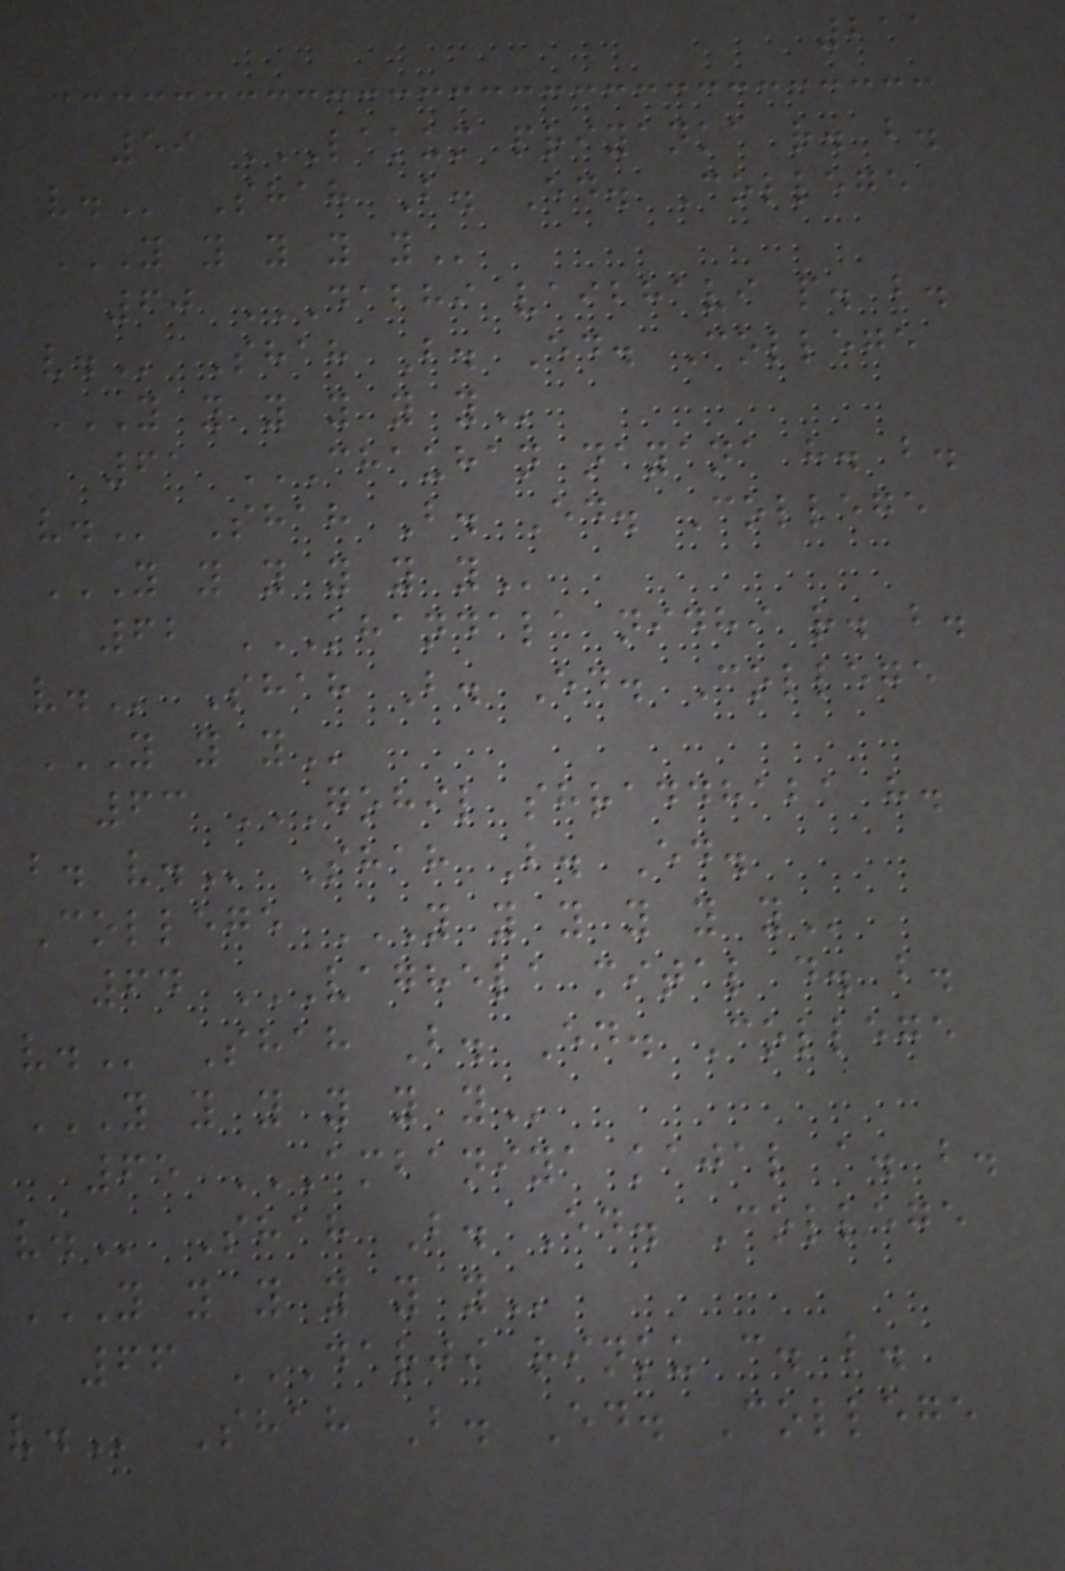211
59 LAKUM PRIYANKA R. B.
V. Shah B. Ed. College
Y Y Y Y Y
60 DABHI VAIBHAVI P. B.
V. Shah B. Ed. College
Y Y Y Y Y Y
61 CHAUHAN NAYANA H. B.
V. Shah B. Ed. College
Y Y Y Y Y Y
62 KHANDALA NIDHI R. B.
V. Shah B. Ed. College
Y Y Y
63 GOHIL SHRADDHABA H.
B. V. Shah B. Ed.
College Y Y Y Y Y Y
64 VAGHELA MITAL D. B.
V. Shah B. Ed. College
Y Y Y Y Y Y
65 AMBANIYA KAJAL A. B.
V. Shah B. Ed. College
Y Y Y Y Y Y
66 DARJI RINKU C. B.
V. Shah B. Ed. College
